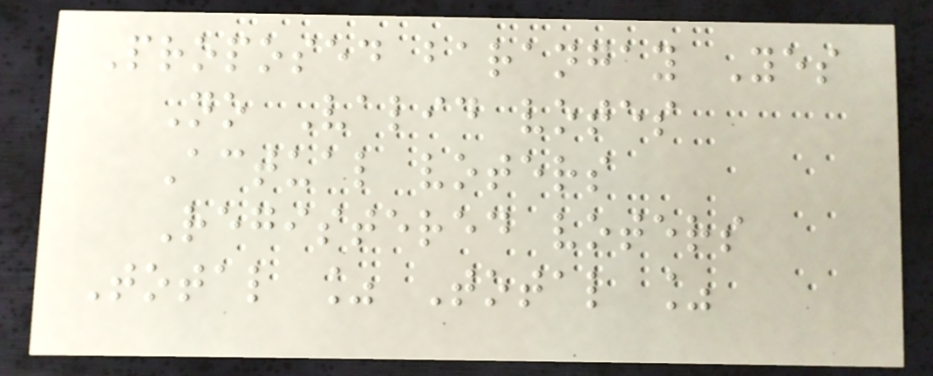Proposed barangay Yes
No Valid votes
Actual voters
Registered voters
Total % Total %
